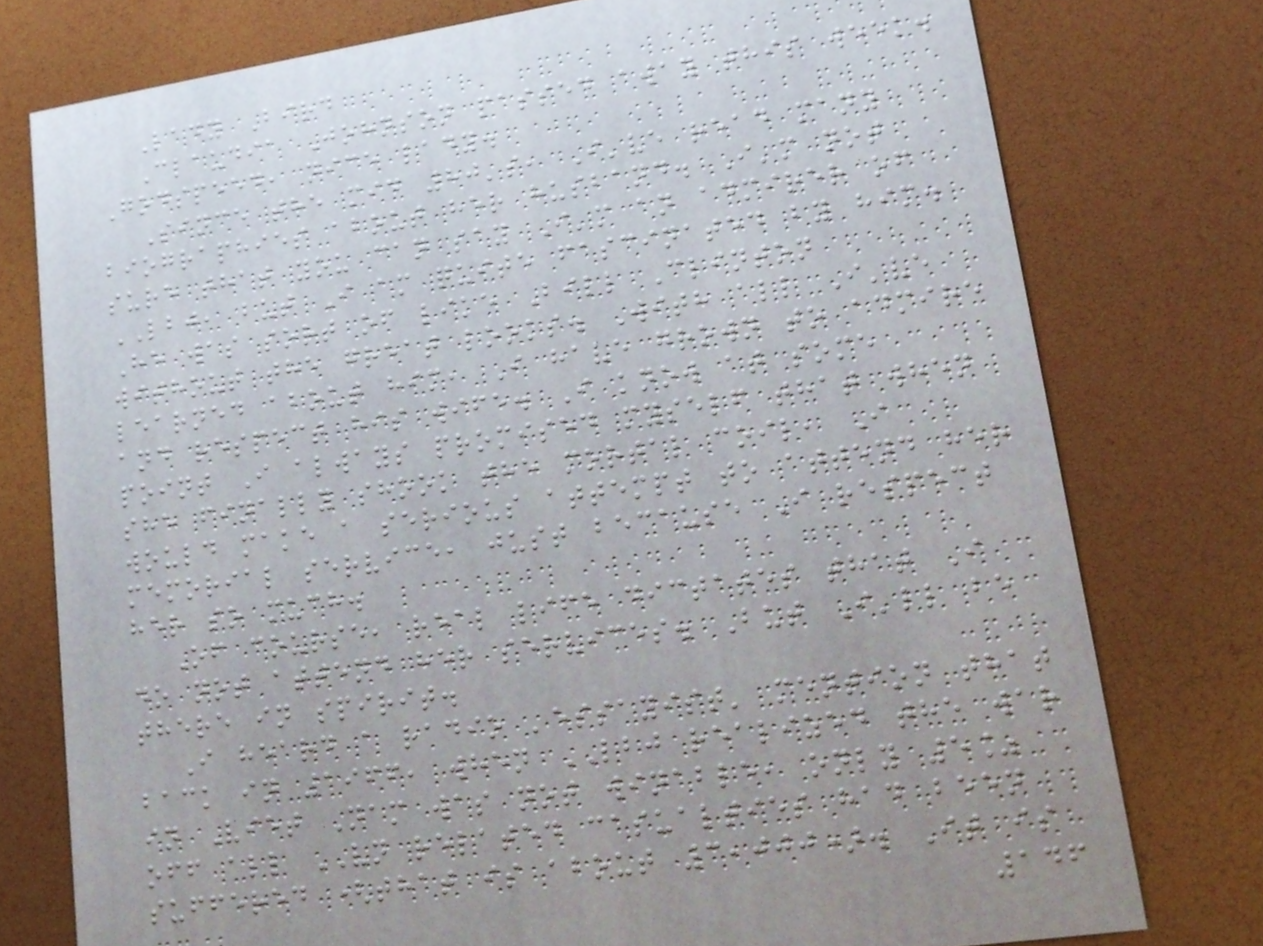Lady Bird
Claudia Johnson passed away this week.
Godspeed, nice lady.
Since the mid 80's, I've read many
biographies about her husband. I'm not
sure that you can say I'm an admirer of
LBJ, but I am quite fascinated by him.
He was sort of like Bill Clinton
without the great looks. With all I've
learned about him, I have grown to admire
and respect his wife. I know at some
point I always promised myself that when
she finally shook the mortal coil, I
would make a serious attempt to attend her
memorial service, just because I respect
her so much.
Of course, real life dictates that I
do not attend her services. But I'll be
there in spirit.
I heard a radio 'essayist' mention that
back in 1966, when LBJ realized the war
in Viet Nam was not winable, only 5%
off all VN related casualties had been
suffered (that is about 3,000). It is
146
